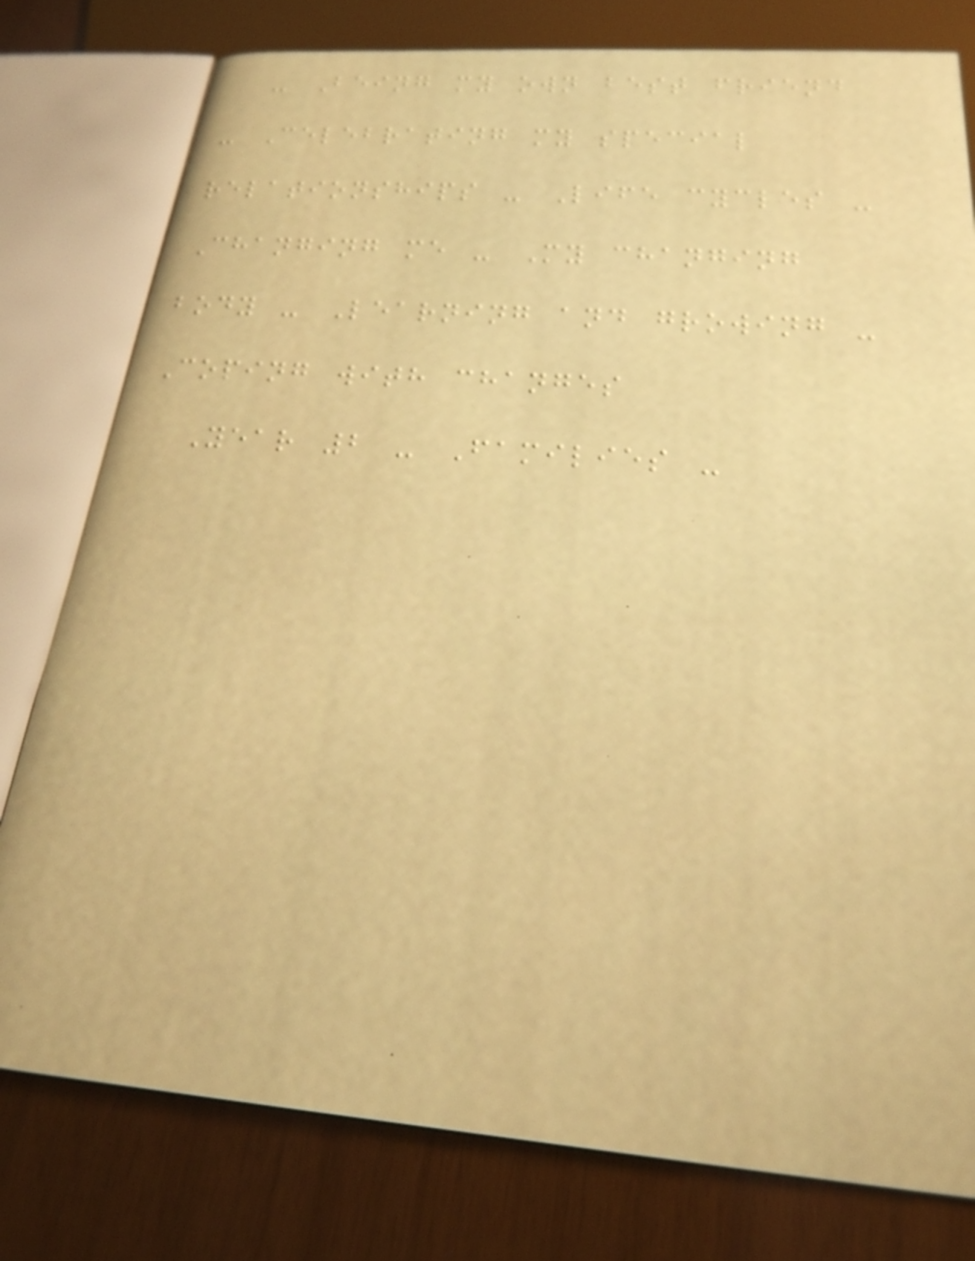- Being my own best friend
- Celebrating my special
relationships - Life cycles -
Changing me - My changing
body - Learning and growing -
Coping with changes
Year 2 - Families -
